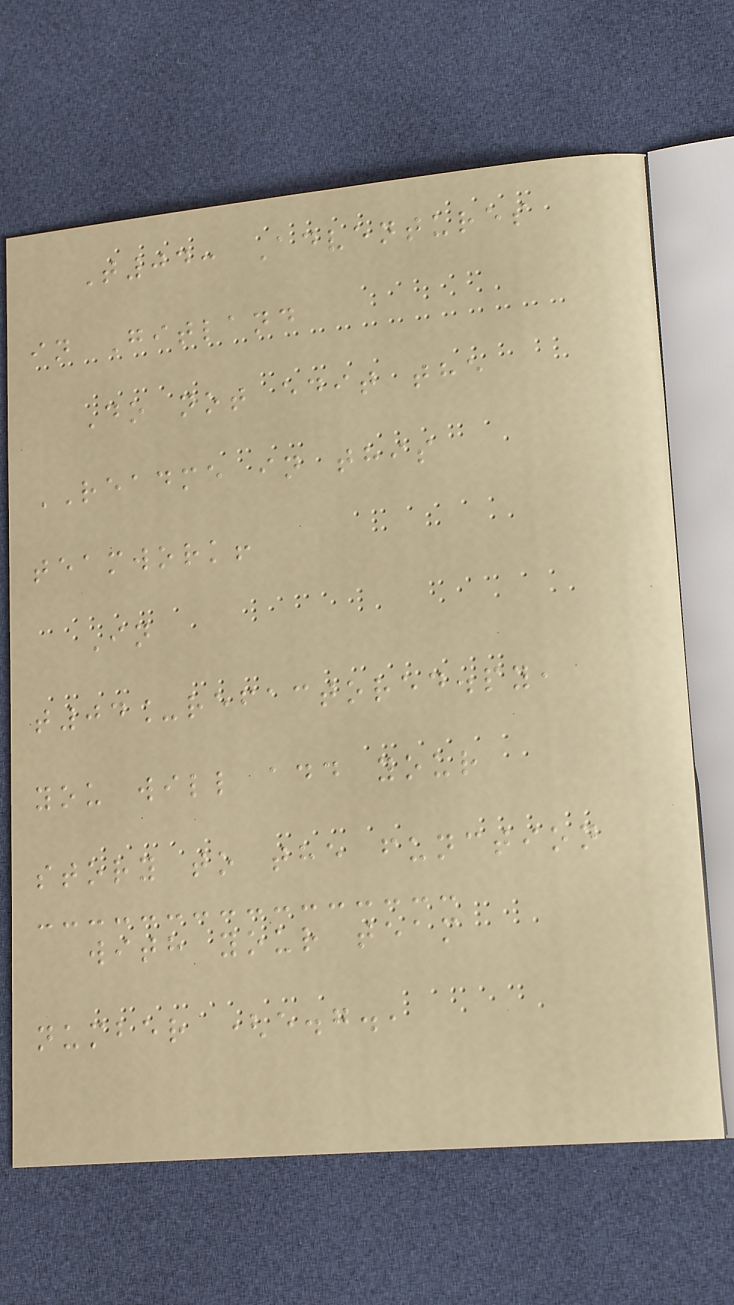T04: Adventures
in Gitland
Do not edit the
README in this
teamwork!
In
t04_refactored.py,
you will add your
story to the function
with your team
number (e.g.,
